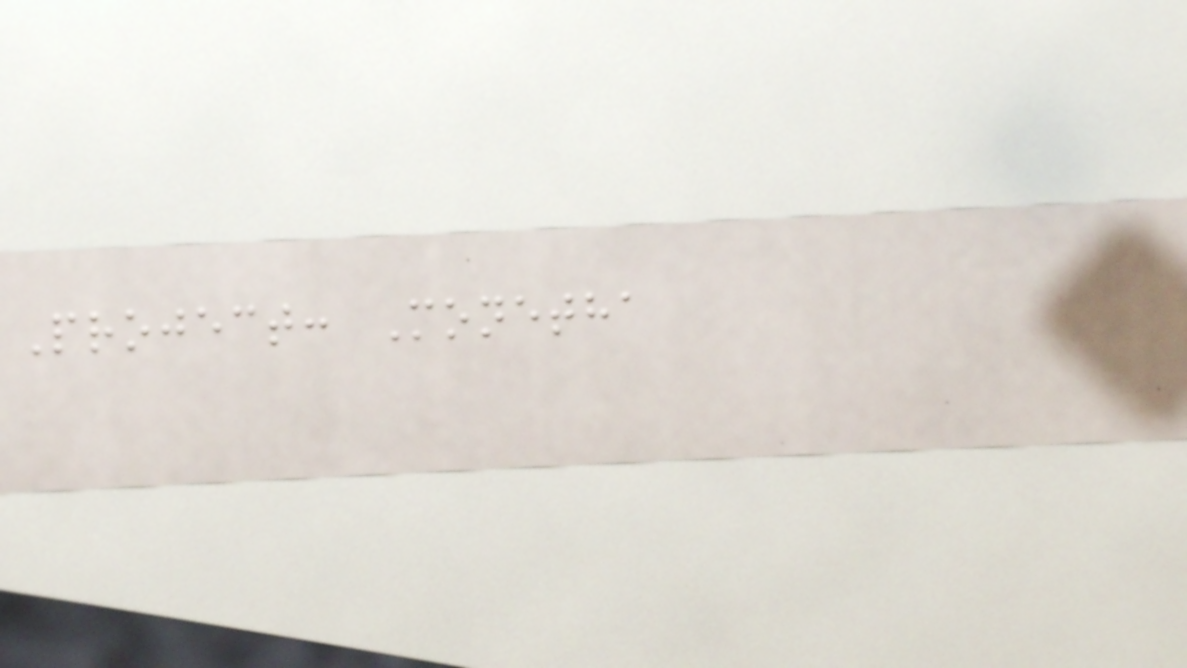Project: Monetha
